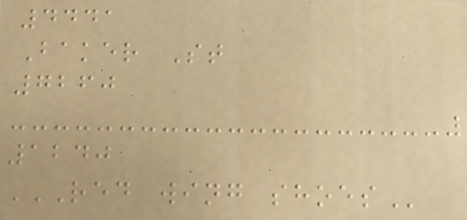4441
Baker St
7260
1240
RED WING SHOES
